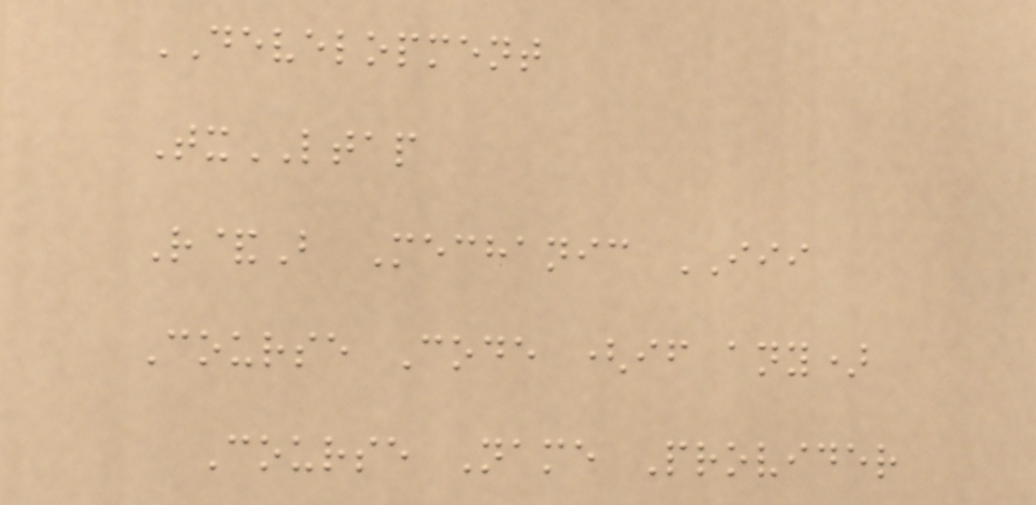DEVELOPMENT
TxLTAP
R&B Mechanic III
Course Code (if any)
Course Name Provider
